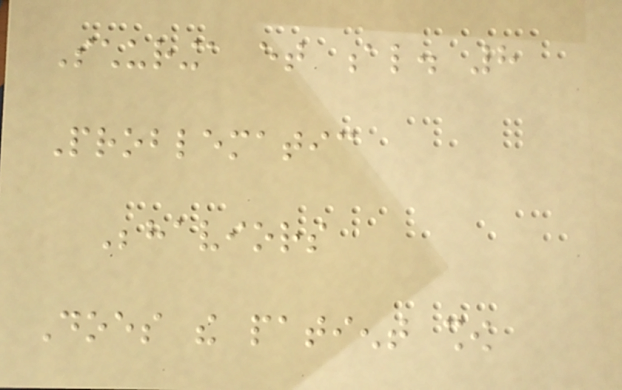Schuringa et al. 8
Problematic
Behaviors
Does the patient show
